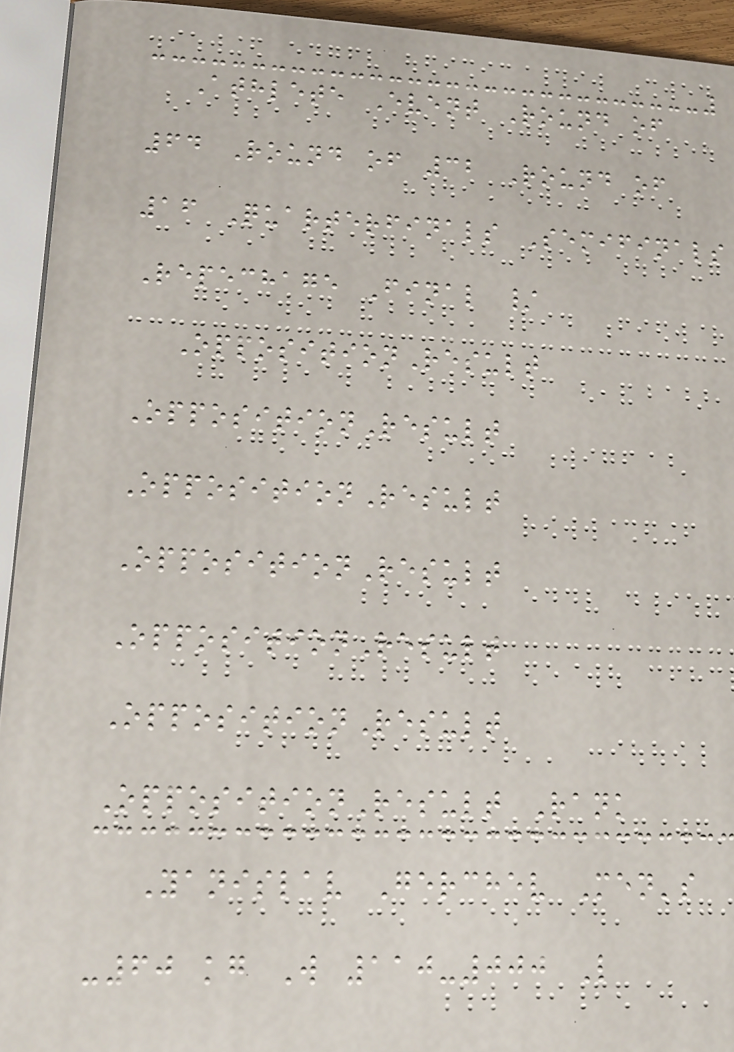Athlete Event Round of
64 Round of 32 Round of
16 Quarterfinals Semifinals
Repechage Final /
OppositionResult
OppositionResult
OppositionResult
OppositionResult
OppositionResult
OppositionResult
OppositionResult Rank
Yanislav Gerchev Men's
-60 kg W 110-000 L
